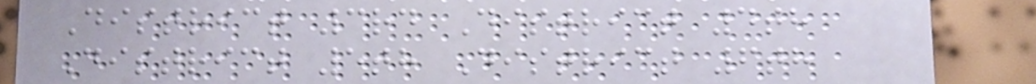District 3rd District 4th
District 5th District 6th
